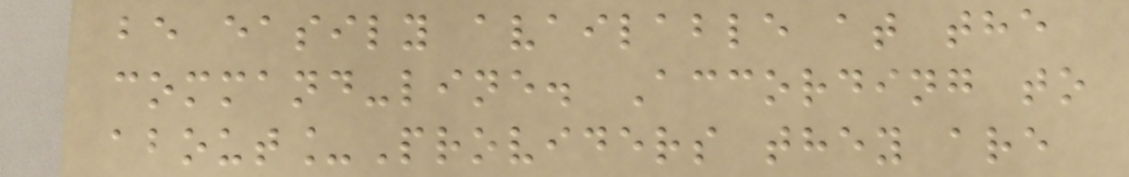be easily available at the
command-line. According to
about_Providers they are
